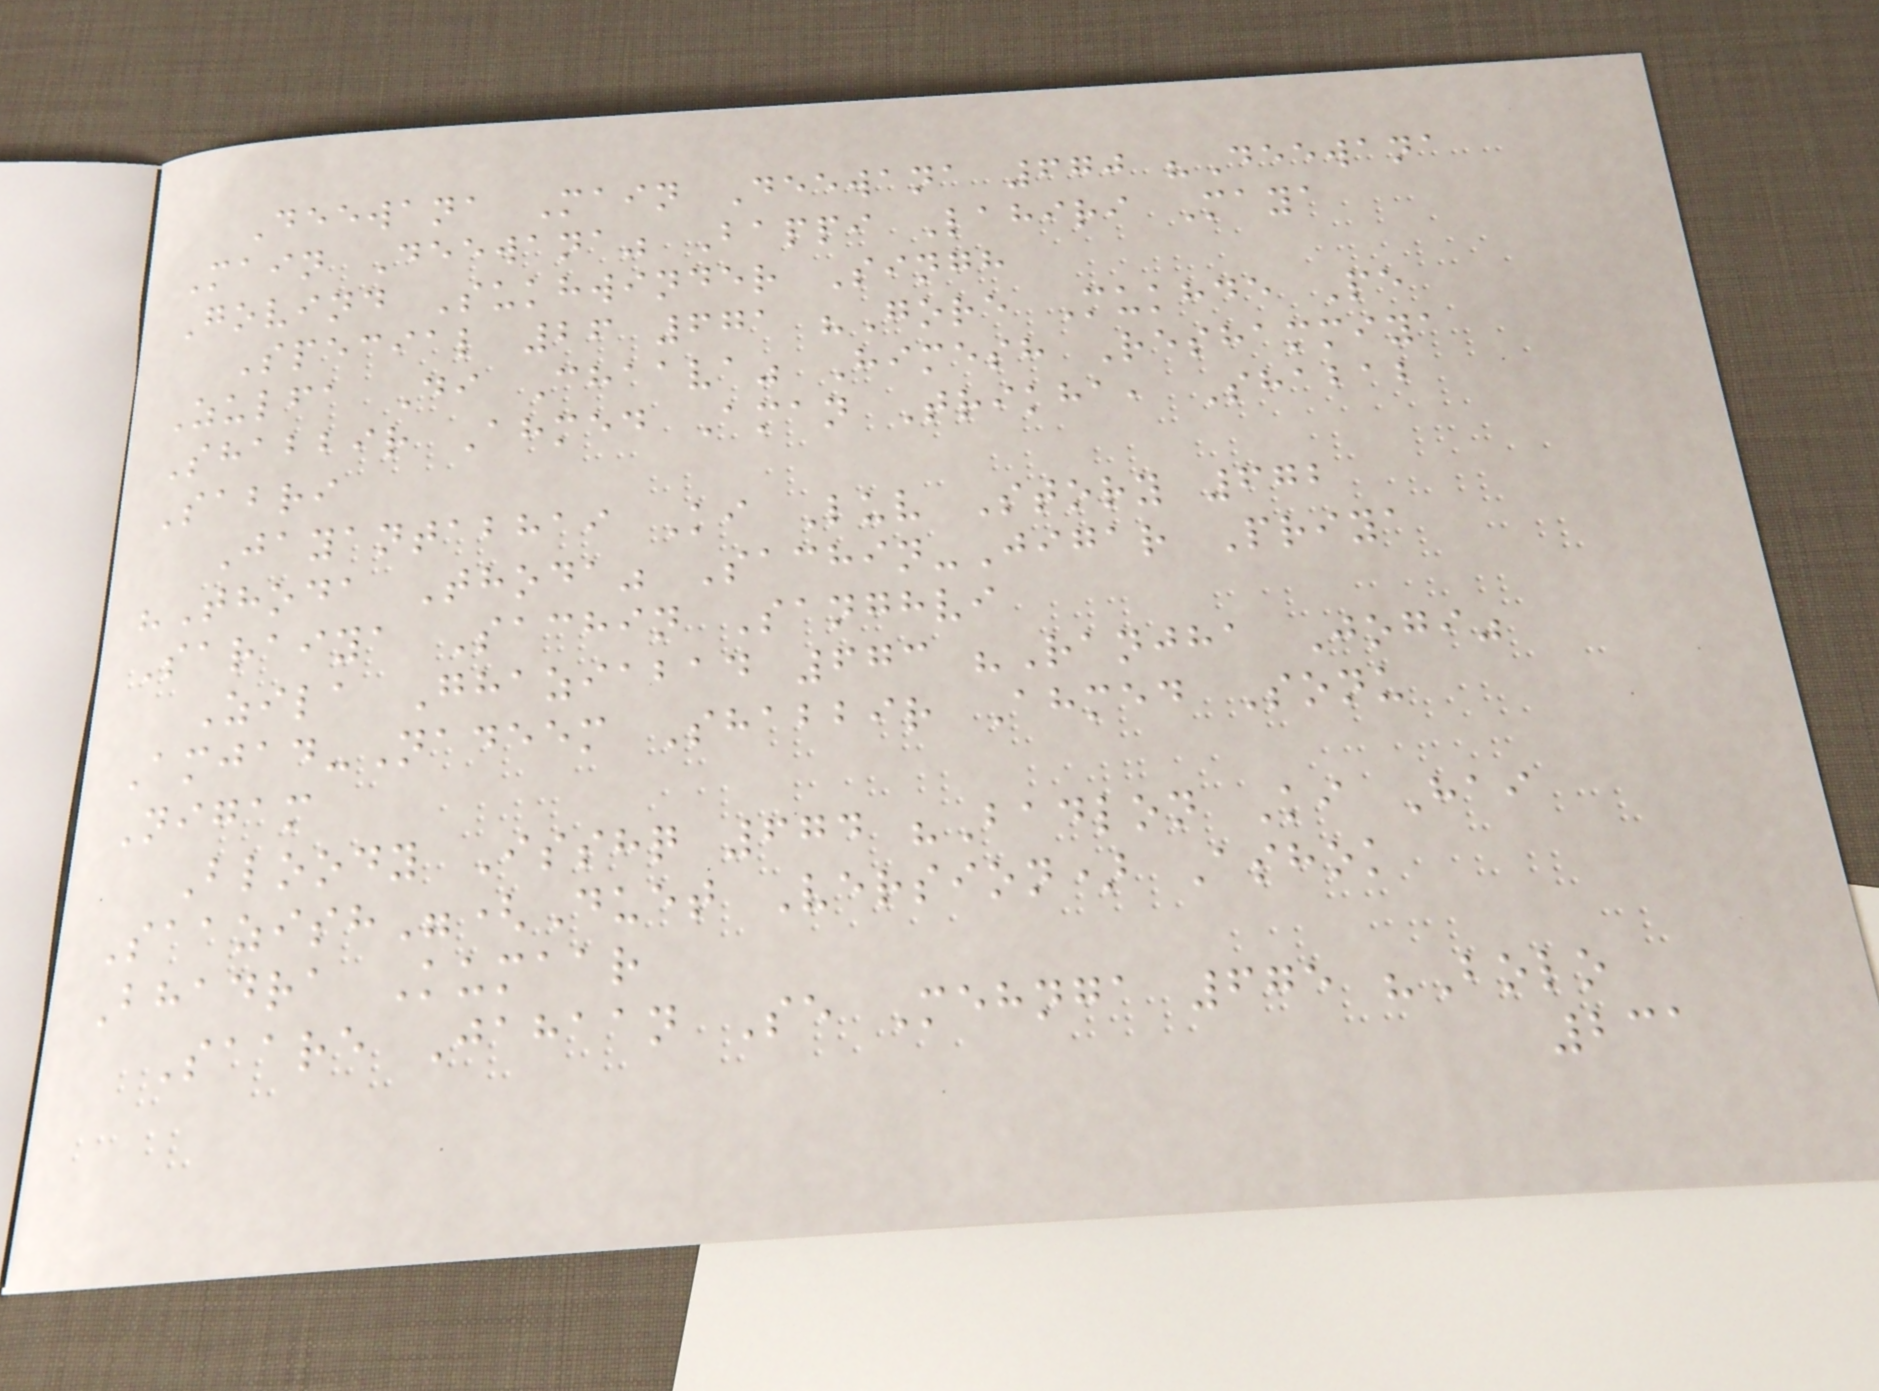Deewana Main Deewana 670 "Deewana
Main Deewana" Bappi Lahiri Maya
Govind Sukhwinder Singh
Special 26 671 "Gore Mukhde Pe
Zulfa Di Chaava" Himesh Reshammiya
Shabbir Ahmed Aman Trikha, Shabab
Sabri
Jayantabhai Ki Luv Story 672
"Thoda Thoda" Sachin-Jigar Priya
Saraiya Sachin Sanghvi
Zila Ghaziabad 673 "Ranjha Jogi"
Amjad-Nadeem Shabbir Ahmed Sonu
Nigam
Bloody Isshq 674 "Badlon Ki Hai
Saazish"(Duet Version) Ashok
Bhadra Kumaar
Saare Jahaan Se Mehnga 675 "Bolo
231
